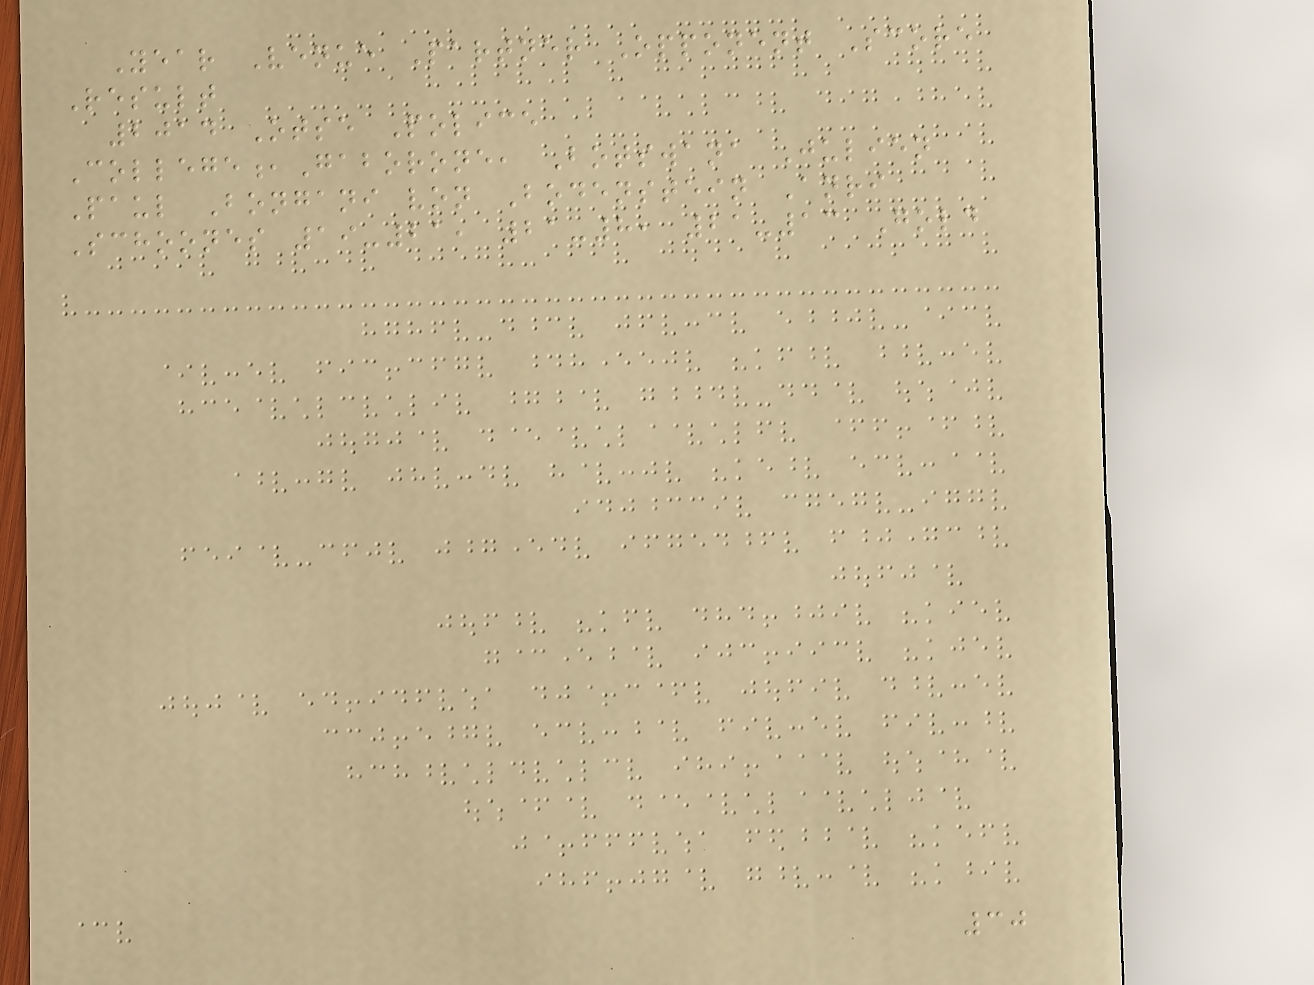Year Venue Partner Opponent Score
Result
2014 Otse Police
College,Gaborone, Botswana Julien
Paul Bongani von Bodenstein Anri
Schoones 19-21, 21-8, 21-13 Gold
30
